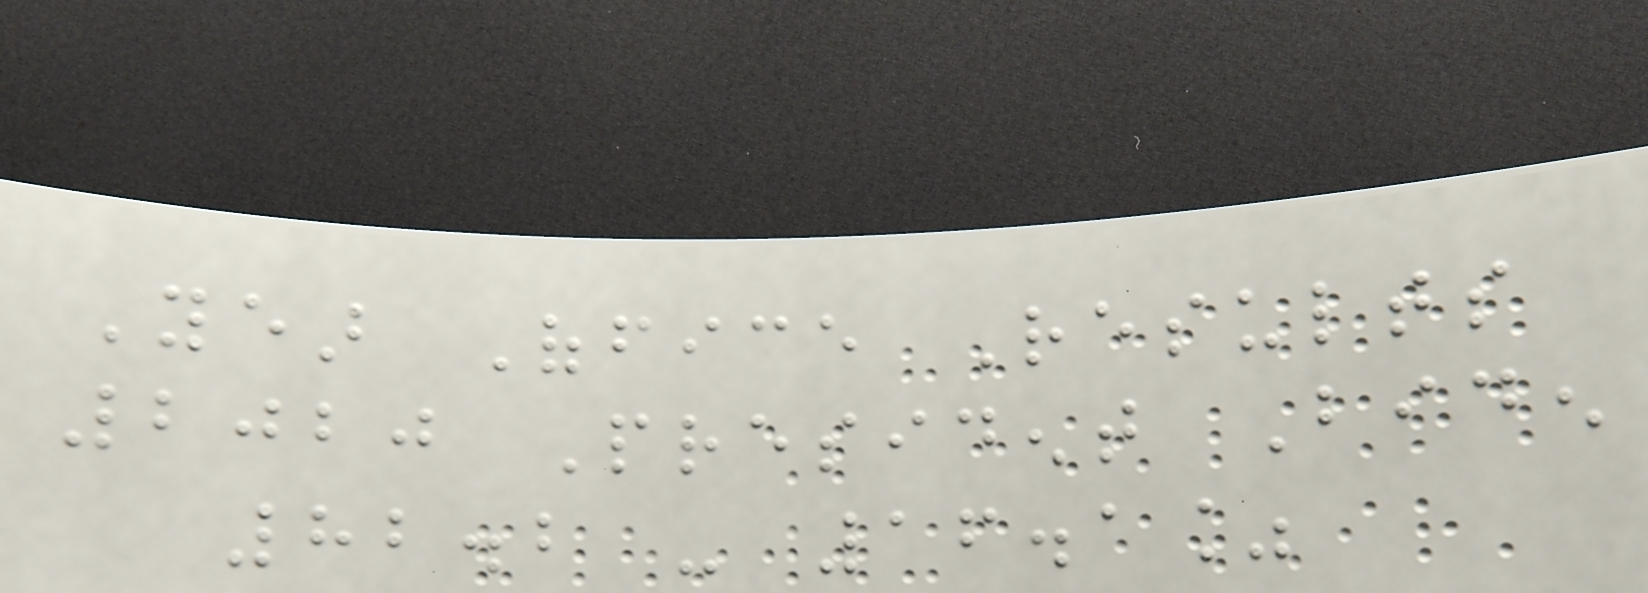Year Office Results
2020 President Biden
82.2 - 16.1%
